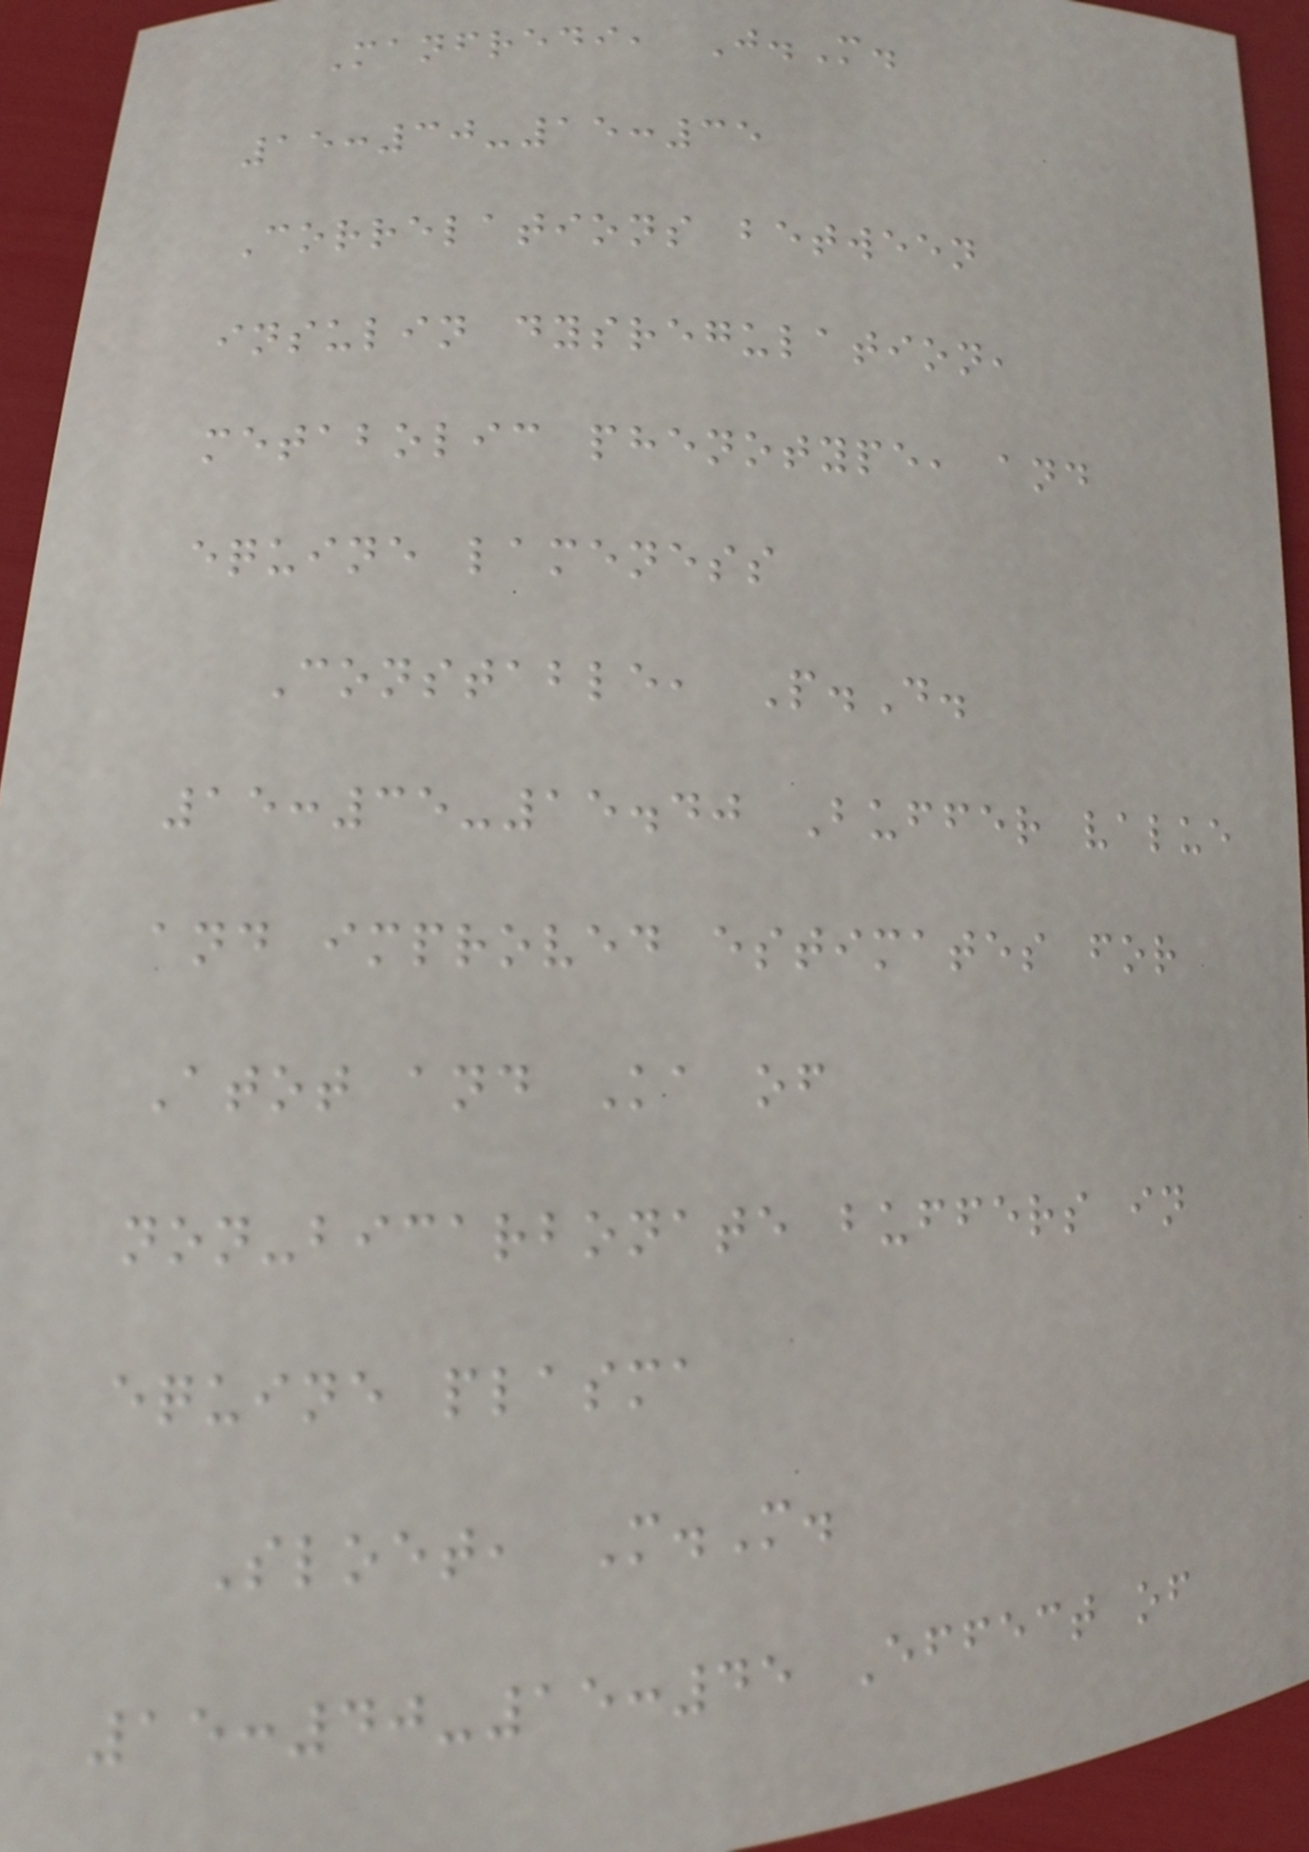Manfredi, J.M.
15:30-15:35
Correlations between
insulin dysregulation,
metabolic phenotype, and
equine lameness
Constable, P.D.
15:35-15.40 Buffer value
and improved estimates for
Atot and Ka of
non-bicarbonate buffers in
equine plasma
Sloet, M.M.
15:40-15:45 Effect of
